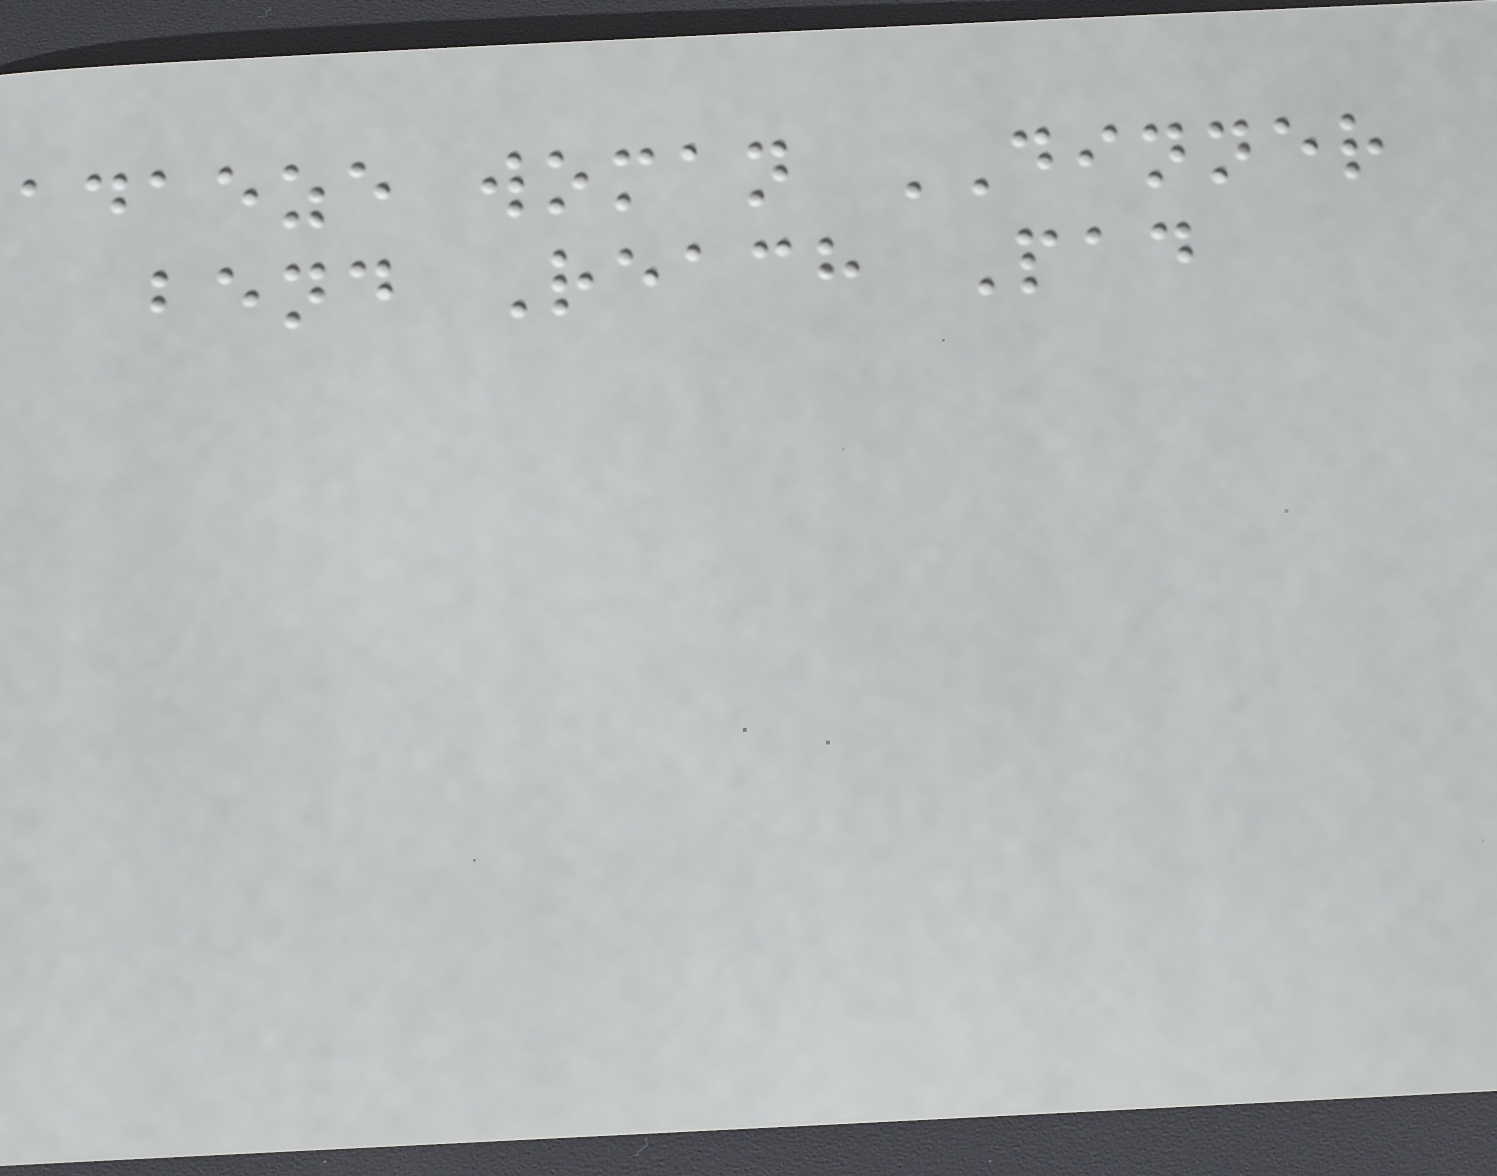adaeze woman DINNER
bend Reach Pad
